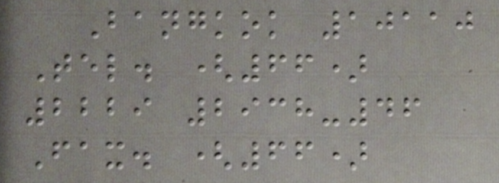Bangkok 10110
Tel. (66)
2229 2938-46
Fax. (66)
